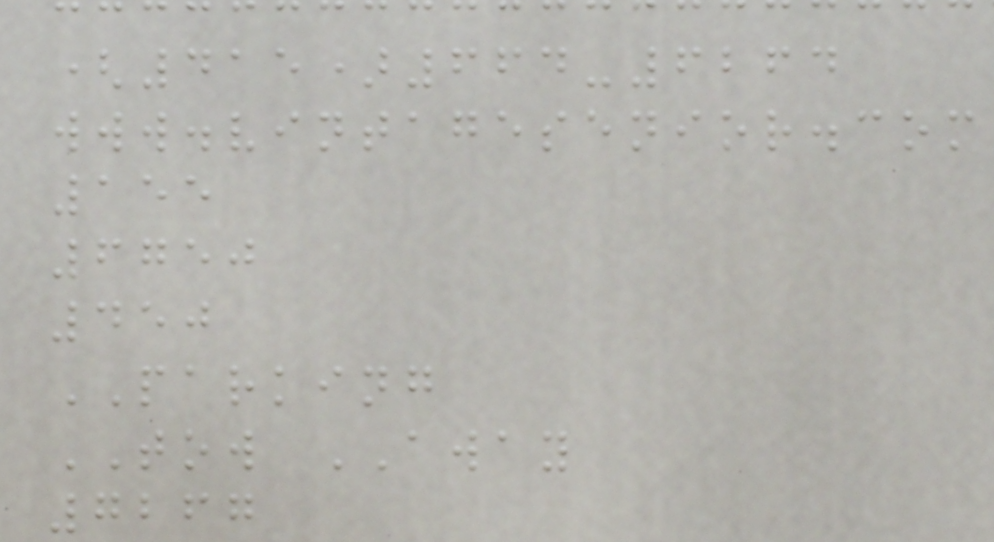(415)664-6264
www.vintagesenior.com
155
6750
450
PARKING
TOW AWAY
7267
